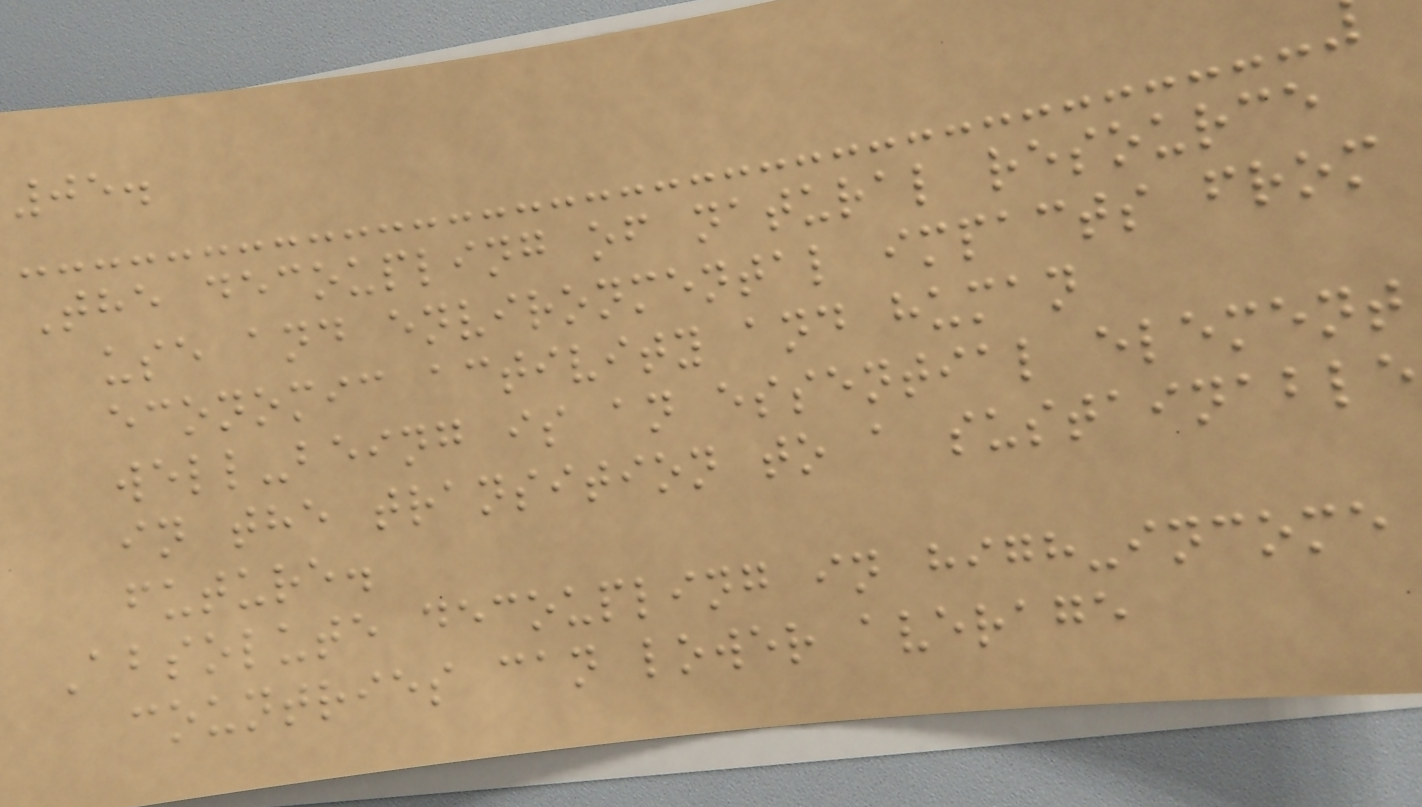05.
The decoupling of natural resource
use and environmental impacts from
economic activity and human
well-being is an essential element
in the transition to a sustainable
future.
Absolute decoupling in high-income
countries can lower average
